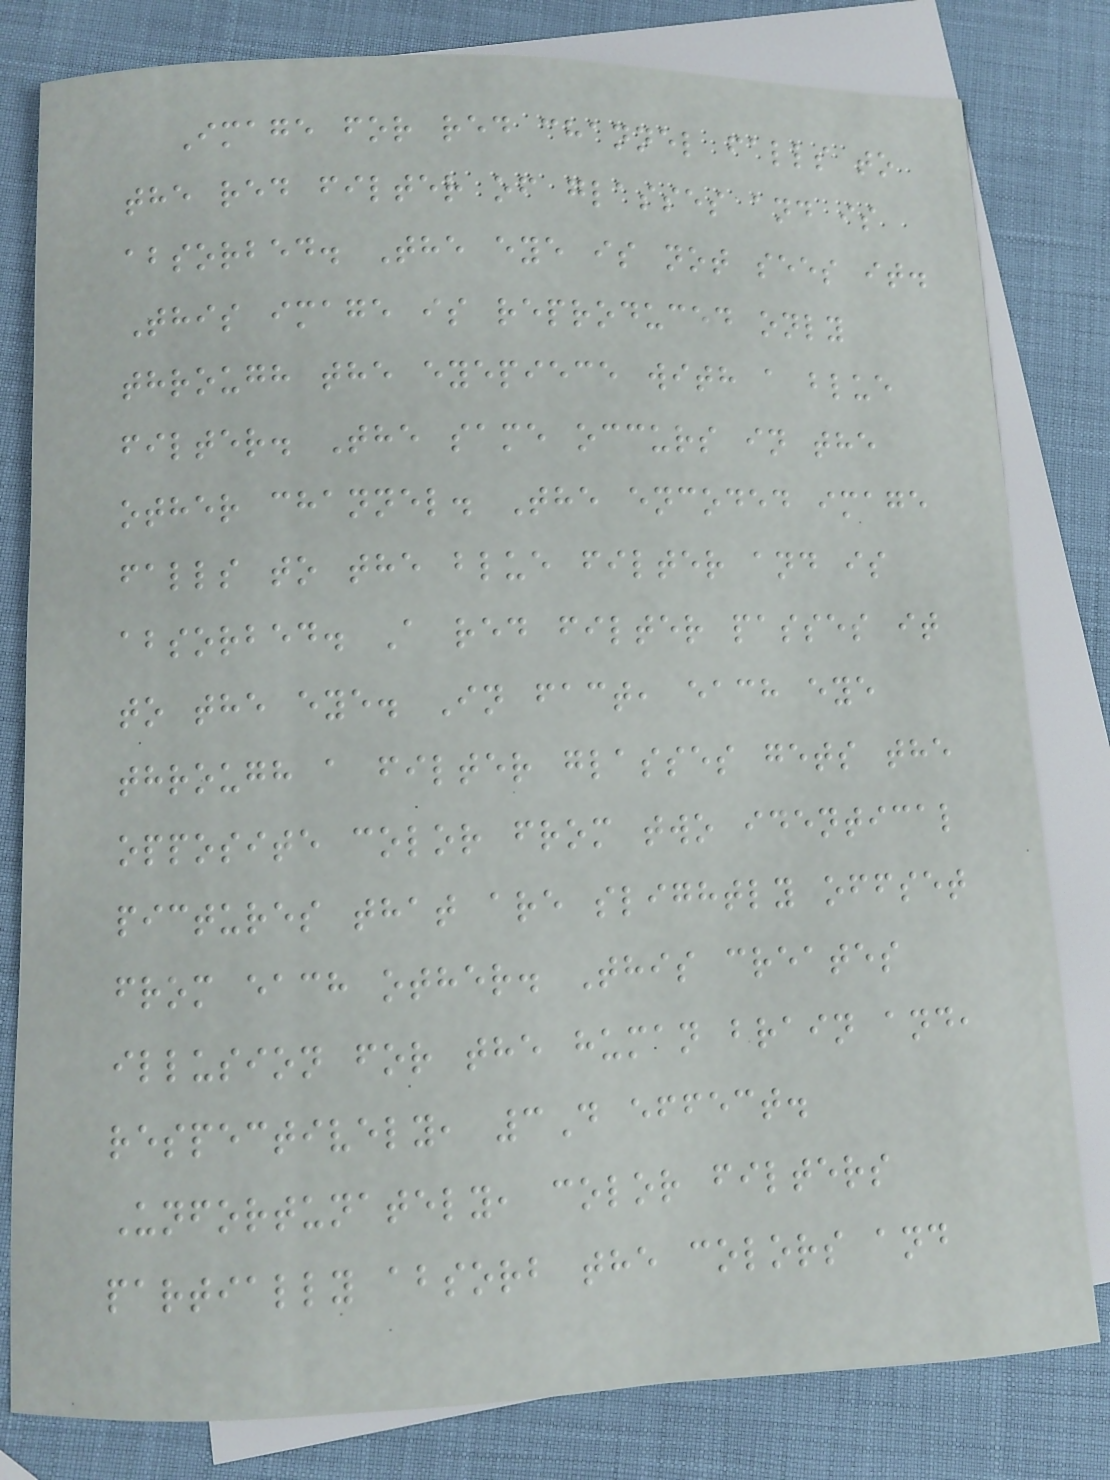Image for red channel falls to
the red filter of glasses and is
absorbed. The eye is not sees it.
This image is reproduced only
through the eyepiece with a blue
filter. The same occurs in the
other channel. The encoded image
falls to the blue filter and is
absorbed. A red filter passes it
to the eye. In fact, each eye
through a filter glasses gets the
opposite color from two identical
pictures that are slightly offset
from each other. This creates
illusion for the human brain and,
respectively, 3D effect.
Unfortunately, color filters
partially absorb the colors and
